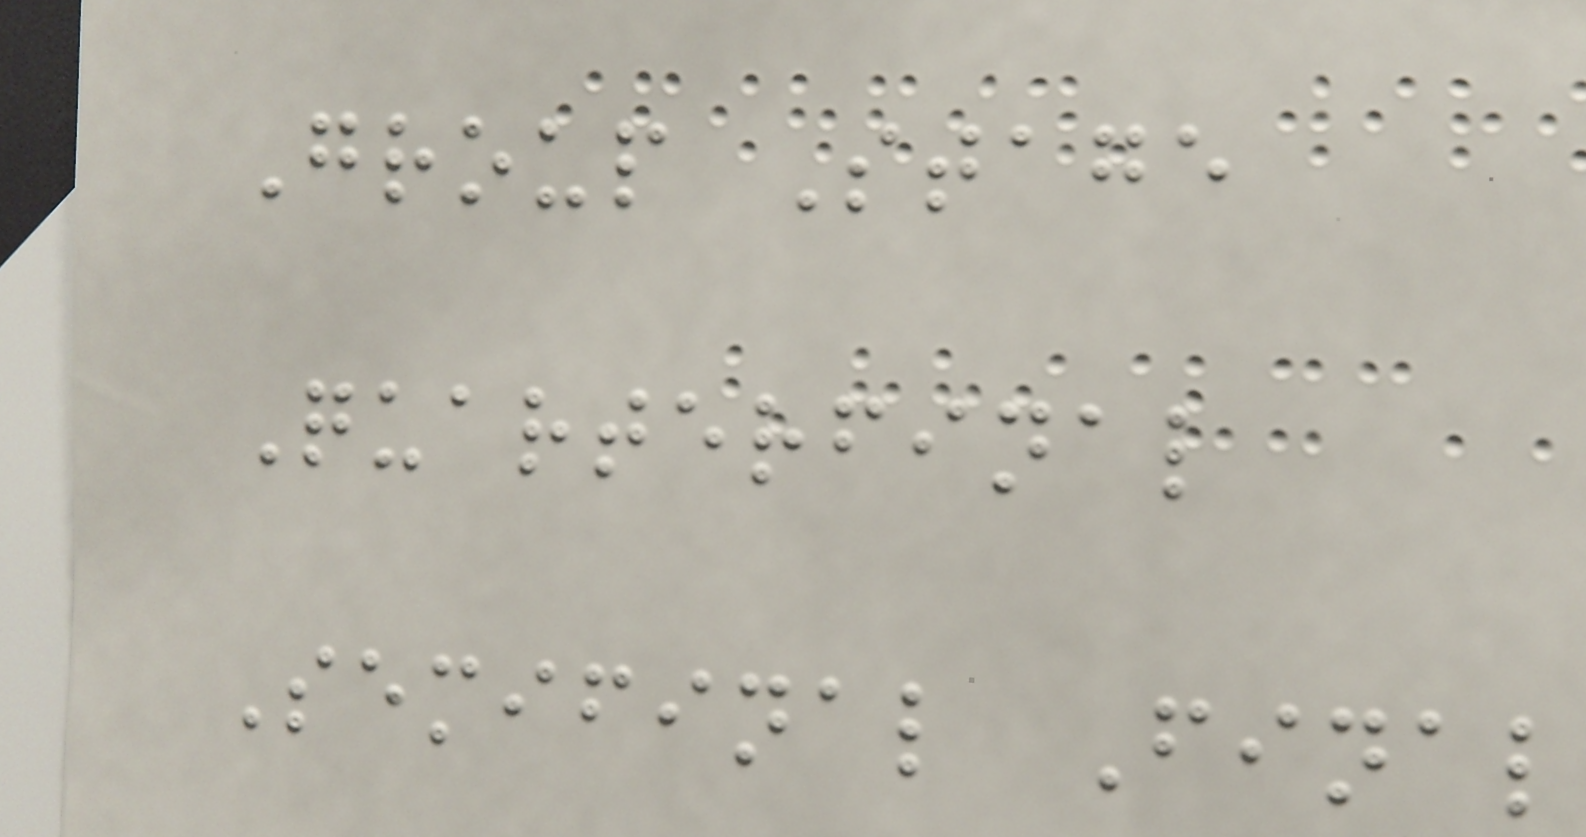Group Stage
Quarterfinal
Semifinal Final
